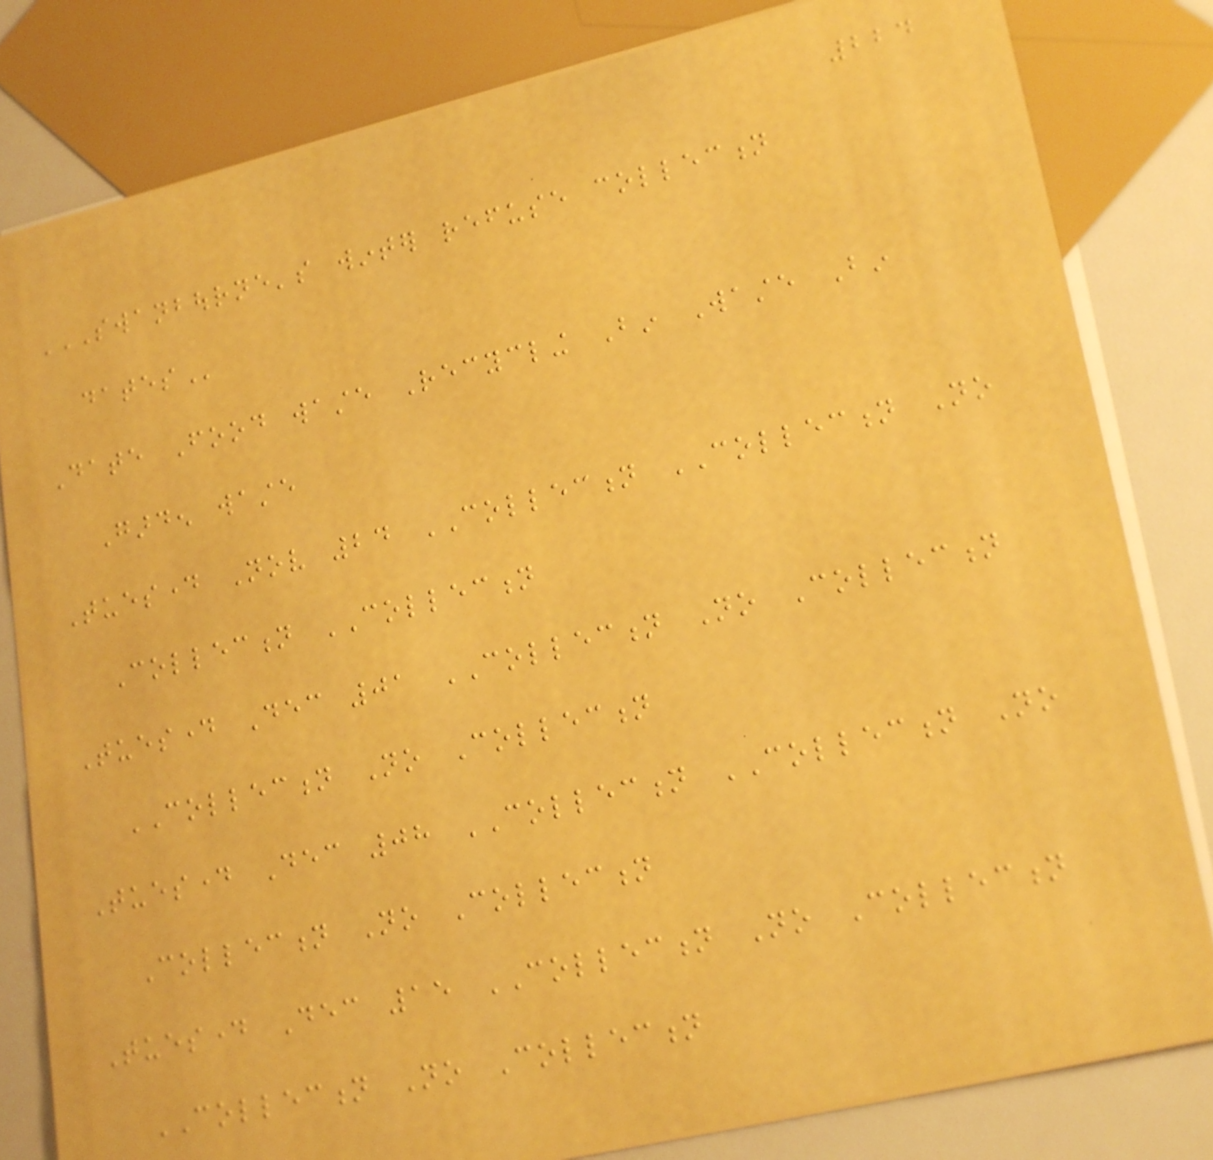224
SWANBOURNE'S WINTER REFUSE COLLECTION
DATES
Date Food waste Recycling Bin Waste Bin
Garden waste
Tuesday Nov 24 COLLECTION COLLECTION No
Collection COLLECTION
Tuesday Dec 01 COLLECTION No Collection
COLLECTION No Collection
Tuesday Dec 08 COLLECTION COLLECTION No
Collection No Collection
Tuesday Dec 15 COLLECTION No Collection
COLLECTION No Collection
